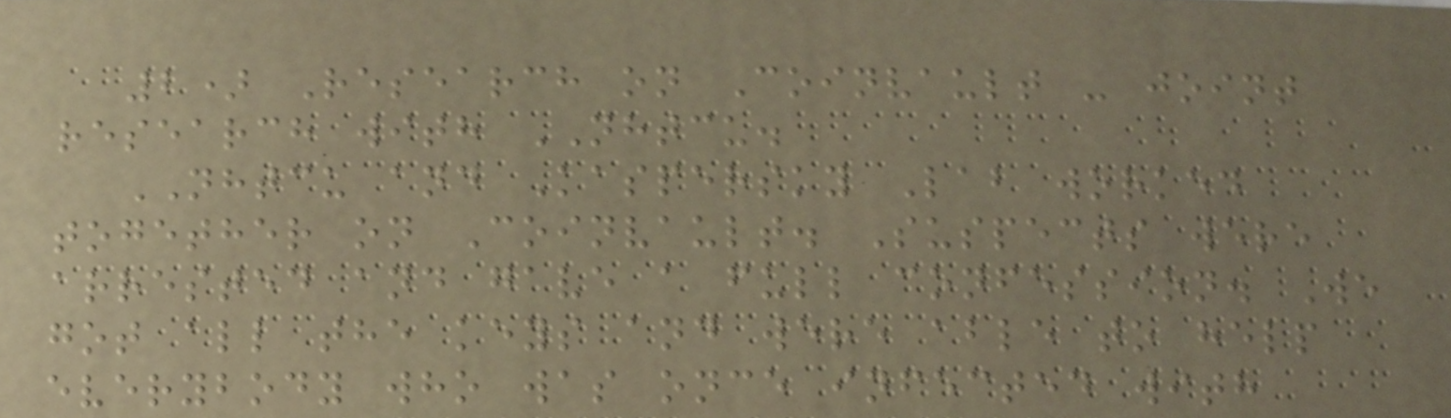2) Research on Coinvault - joint
research with NHTCU.
NHTCU and Kaspersky Lab worked
together on Coinvault. Suspects were
arrested and gave a full confession. We
got all the keys and were able to help
everybody who was once infected with
